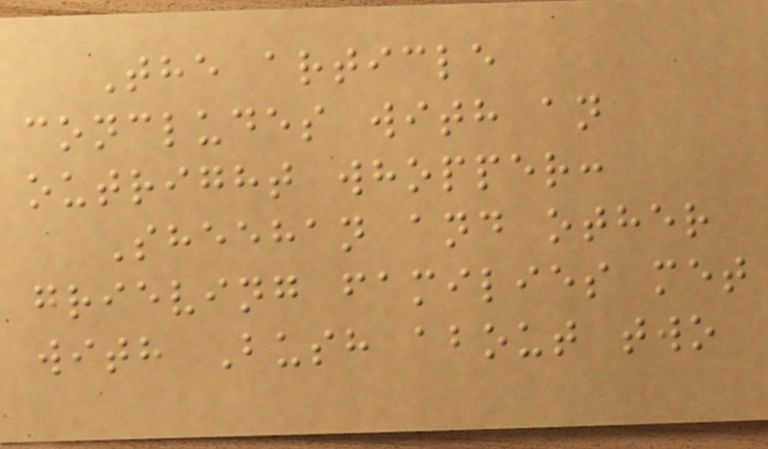The article
concludes with an
outright whopper:
Sheehan and other
grieving families met
with Bush about two
